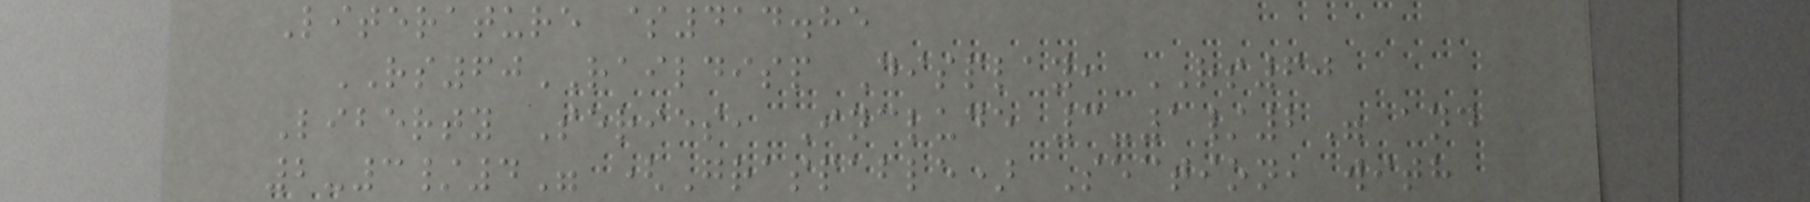Literature $414.85
RS60RAILDISP Display, RS60
Liberty Series, Include 3-1/2" and
2-3/4" (Graspable) Section, with
